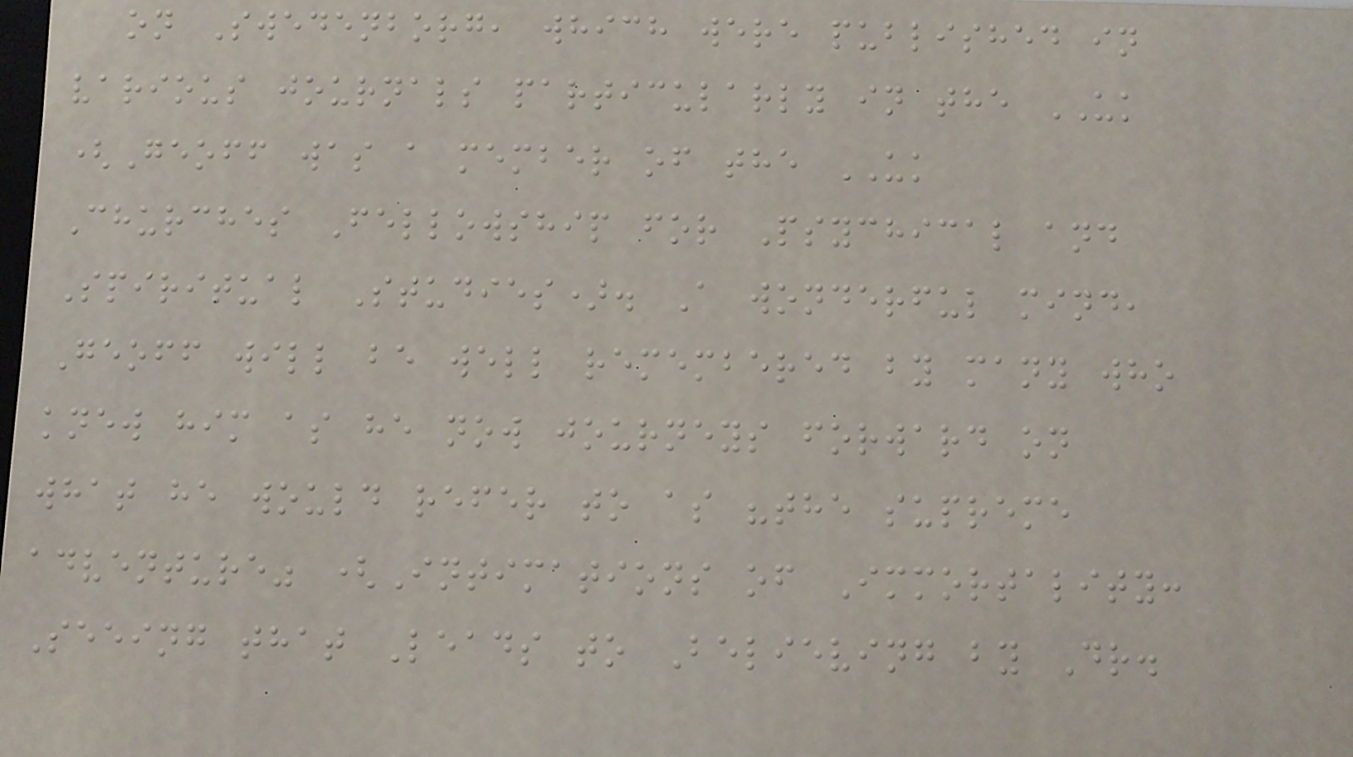on Swedenborg, which were published in
various journals particularly in the UK
(Geoff was a member of the UK
Churches Fellowship for Psychical and
Spiritual Studies). A wonderful mind,
Geoff will be well remembered by many who
knew him as he now journeys forward on
what he would refer to as "the supreme
adventure" (Intimations of Immortality:
Seeing that Leads to Believing by Dr.
